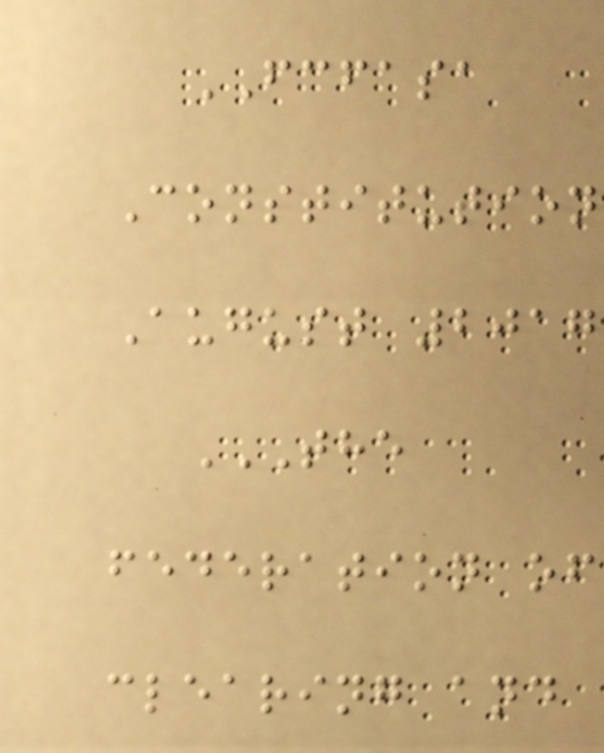FCFASA
Constitution
August 2017
THE
FEDERATION OF
CLEARING AND
